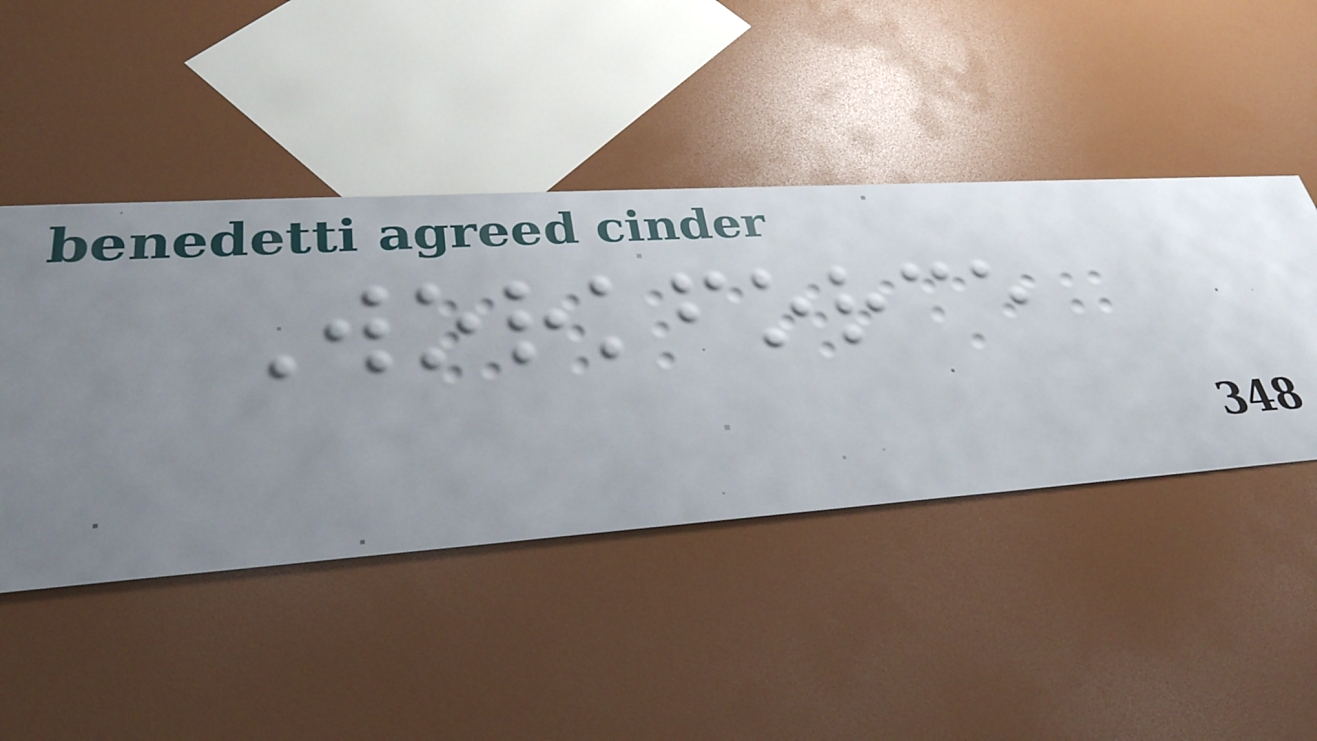Workforce
